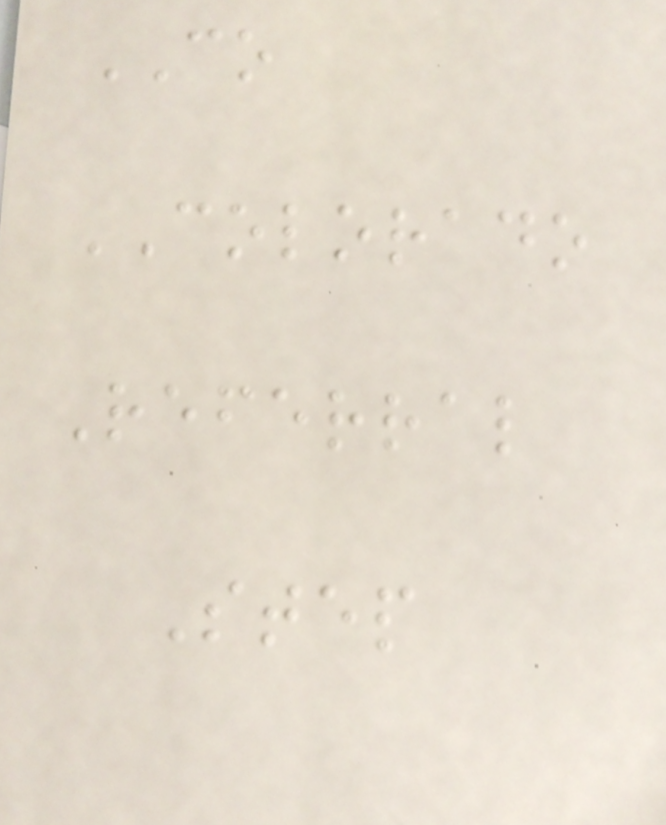CO
COLORADO
Referral
Step
